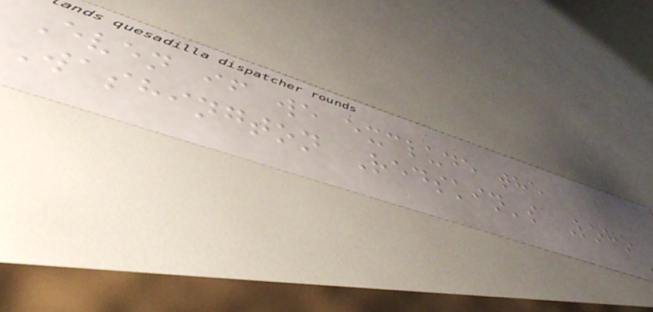Even if we exclude the
Washington Redskin's Logo
